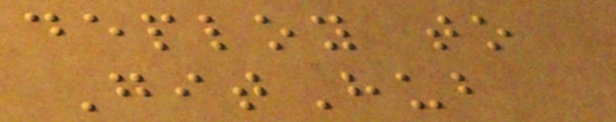deploy to
GitHub
